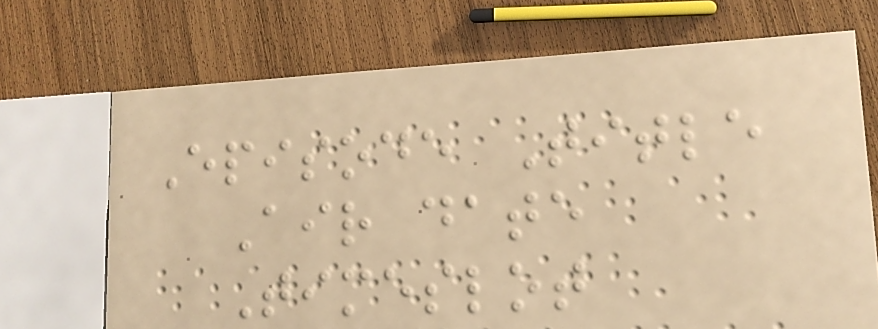Episode Title
Air date
Timeslot
